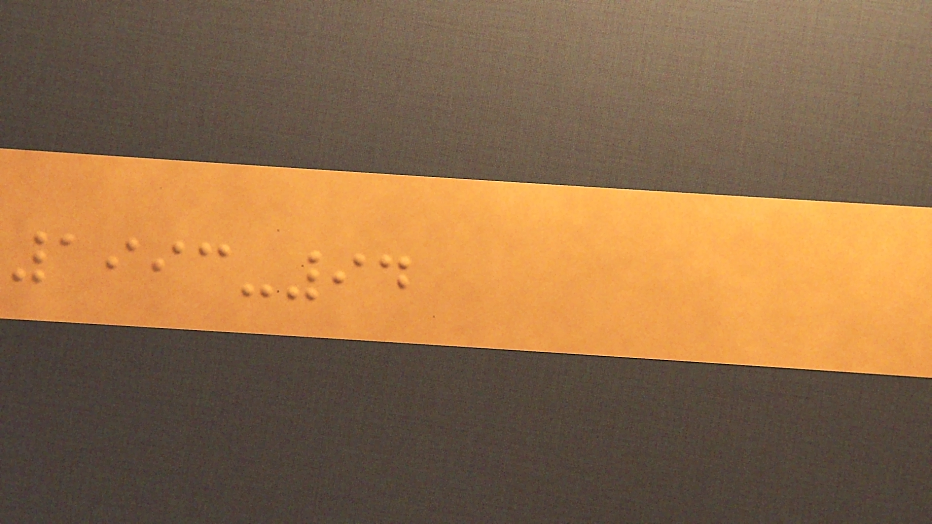1993-94
